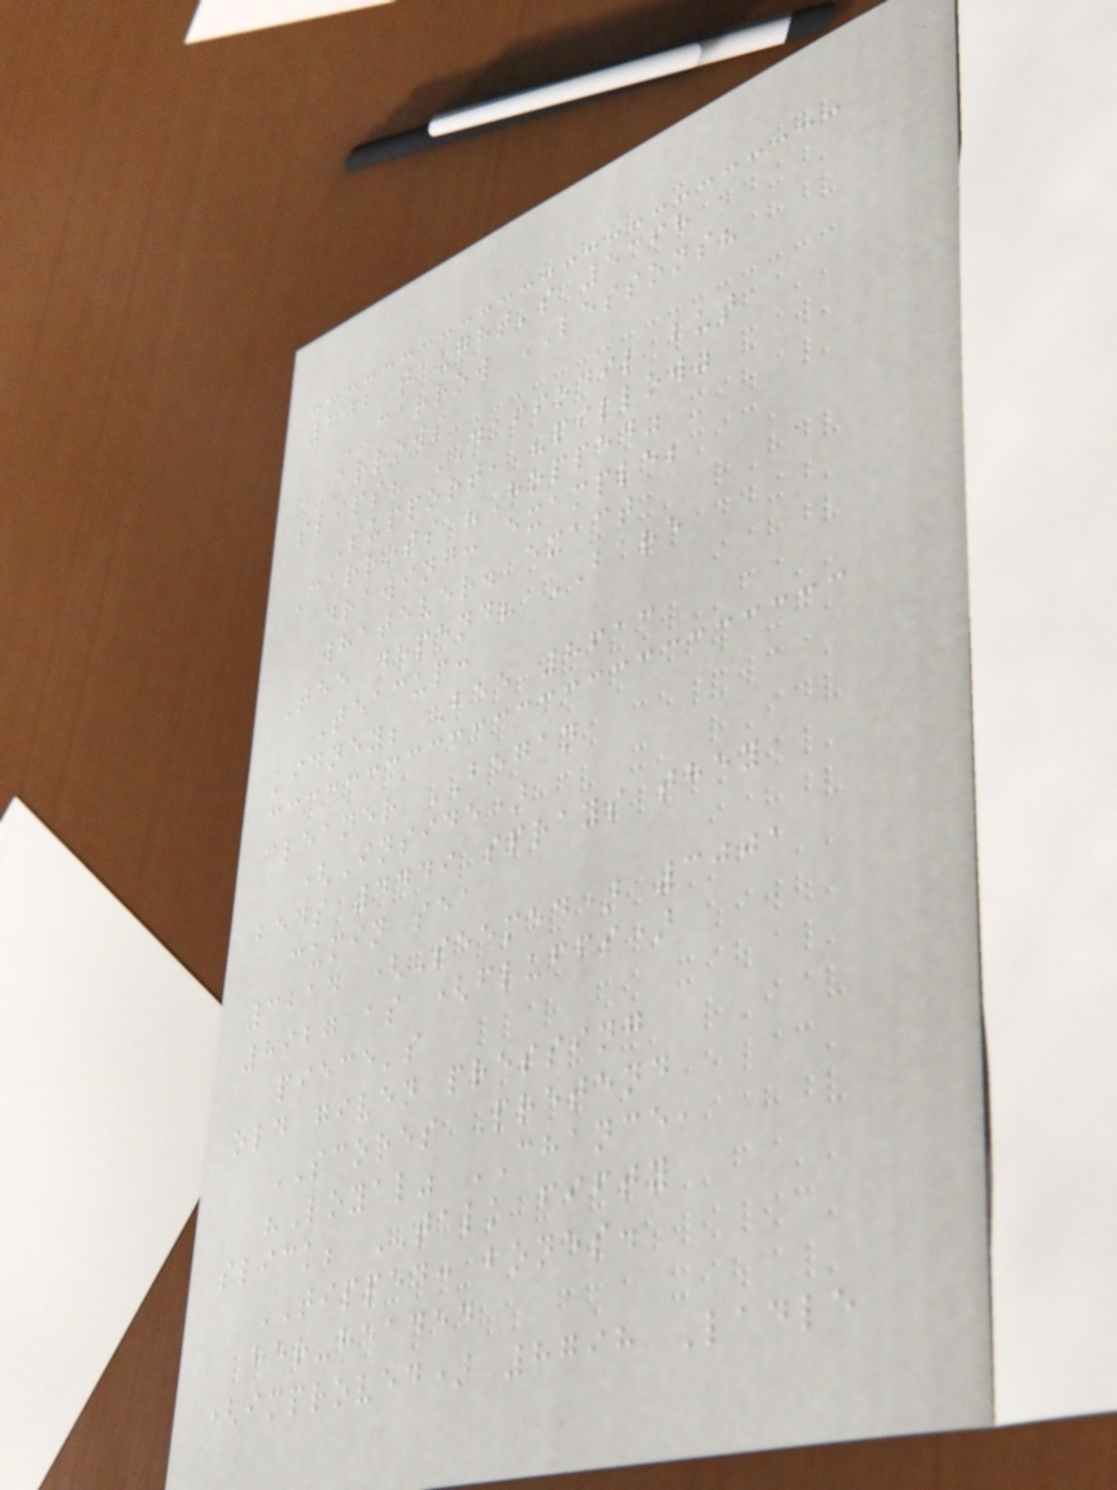602 taught's 5368
CARROW LESSONS?
arrows
slips? DAFFODIL but
Support, "pillow"
Carrots "Hopped"
drawing: example;
whatever. exact
The depend? BARE
Teacup:
kidney; Bee 8613
cleaner BEGAN
(Inside)
beds 4449 sprays they
cumin sea
3214 (Seemed) 3001
8927 as (fluffs)
piece's
old given pressing
SCORES Pretend
"Loyal" CHANCE,
slick; TALK fifty
TIPPED: bones.
her-headed
(improved) 8798 Ladle
